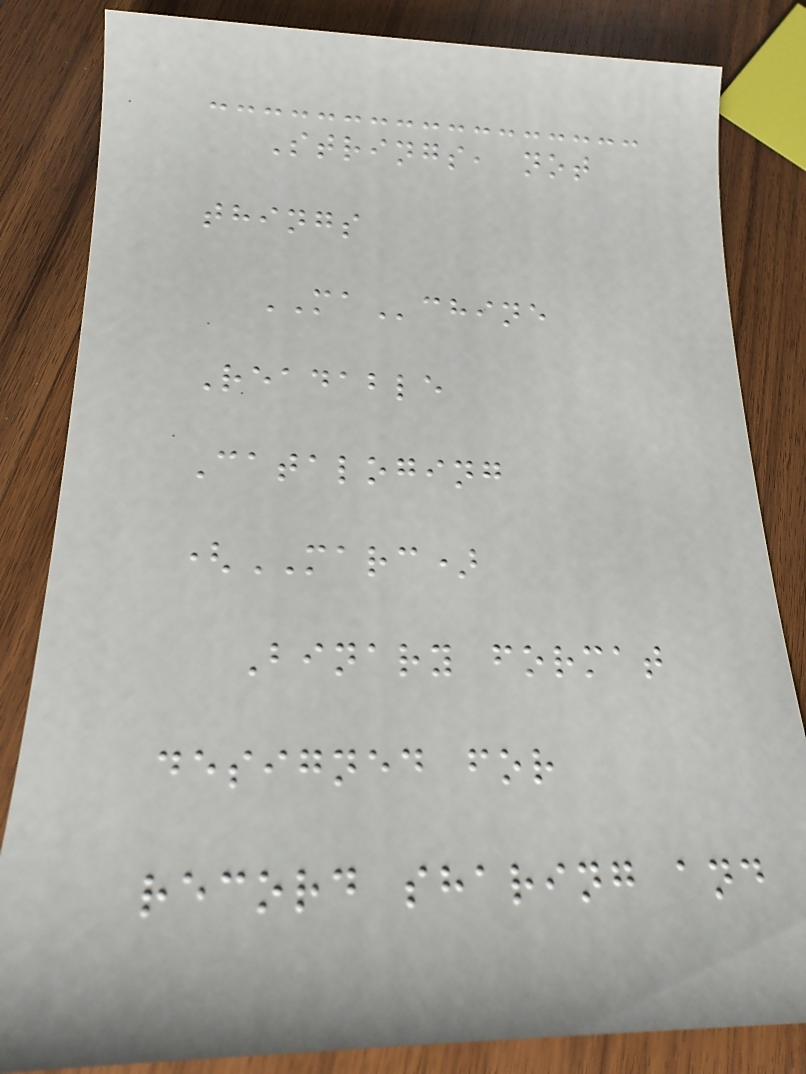Strings, not
things
MAchine
Readable
Cataloging
(MARC)
Binary format
designed for
record sharing and
